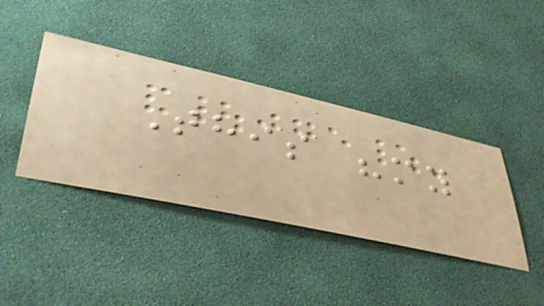This "my
